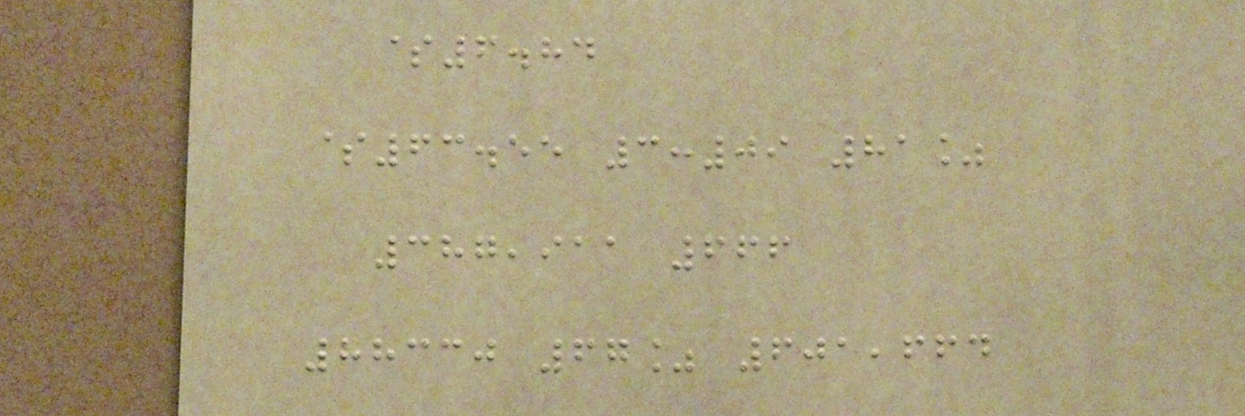$6.84
$63.55 3:09 81%
387,911 666
88330 67% 601,664
